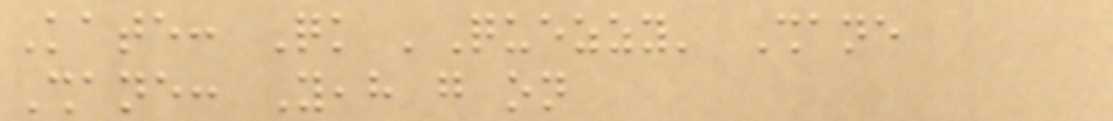Kate: Quick 'Quezzy' Shane
Shane: Yeah go on
